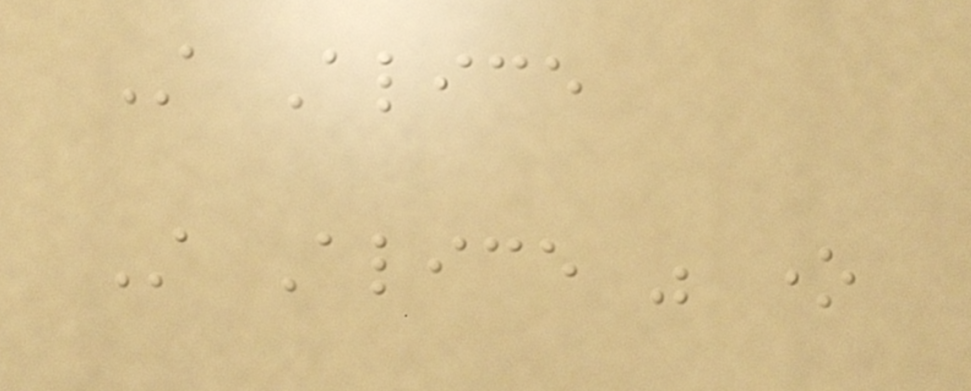Still Alice
Still Alice was one
